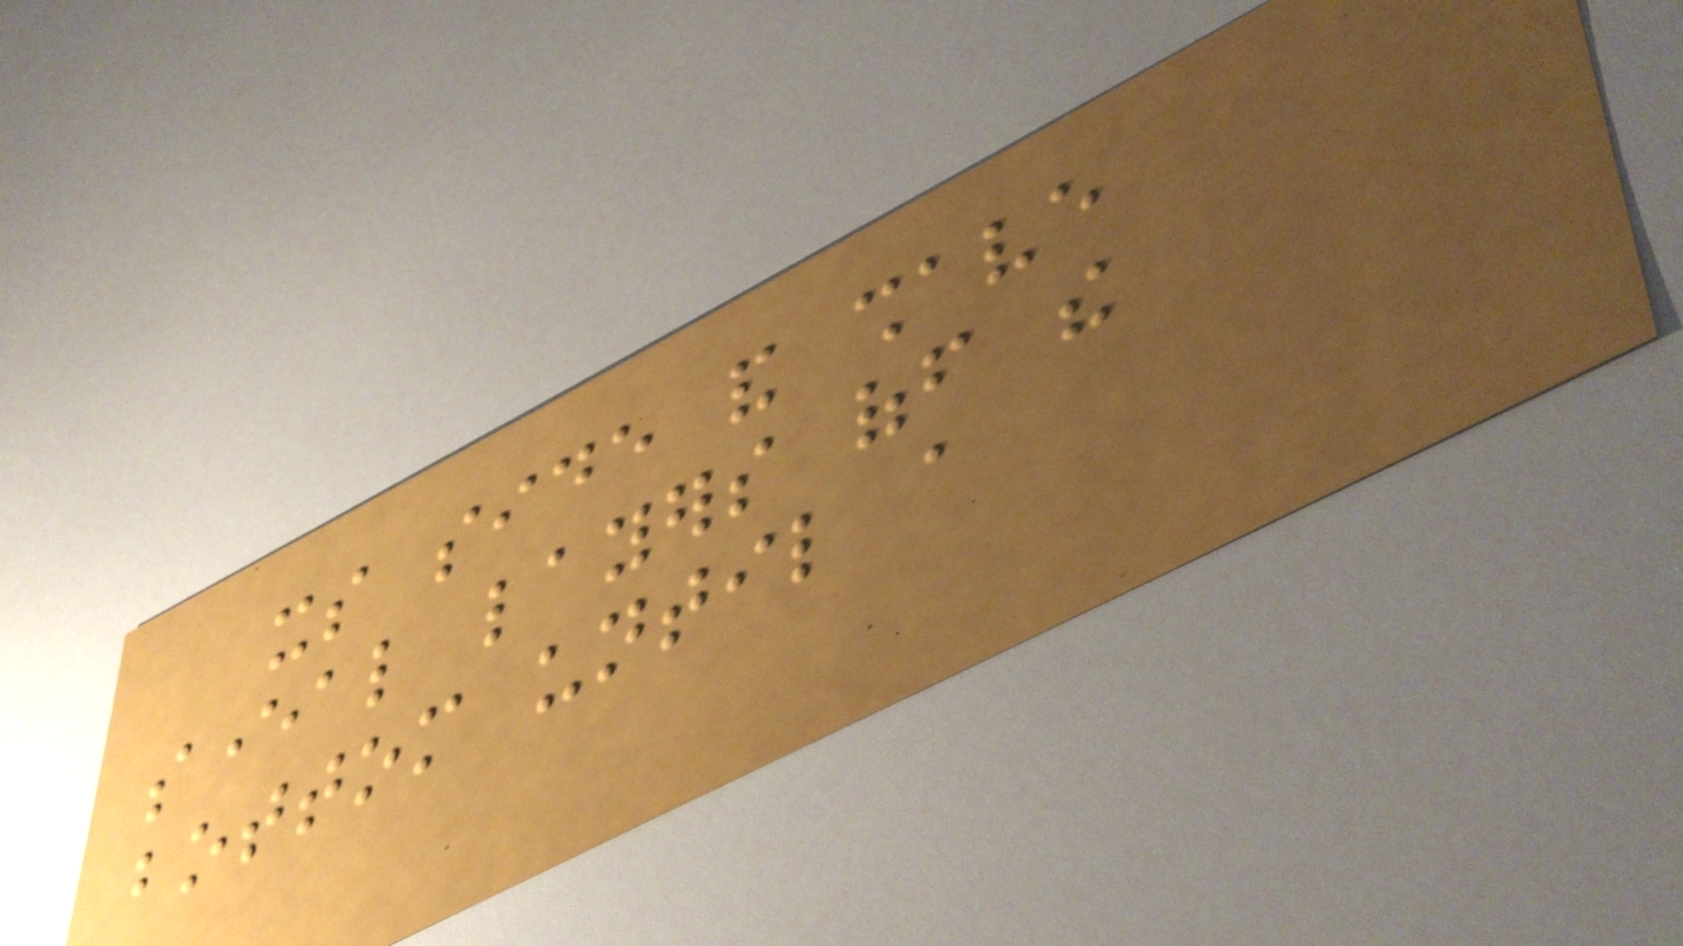its side and shave
several layers off the
bottom until a
